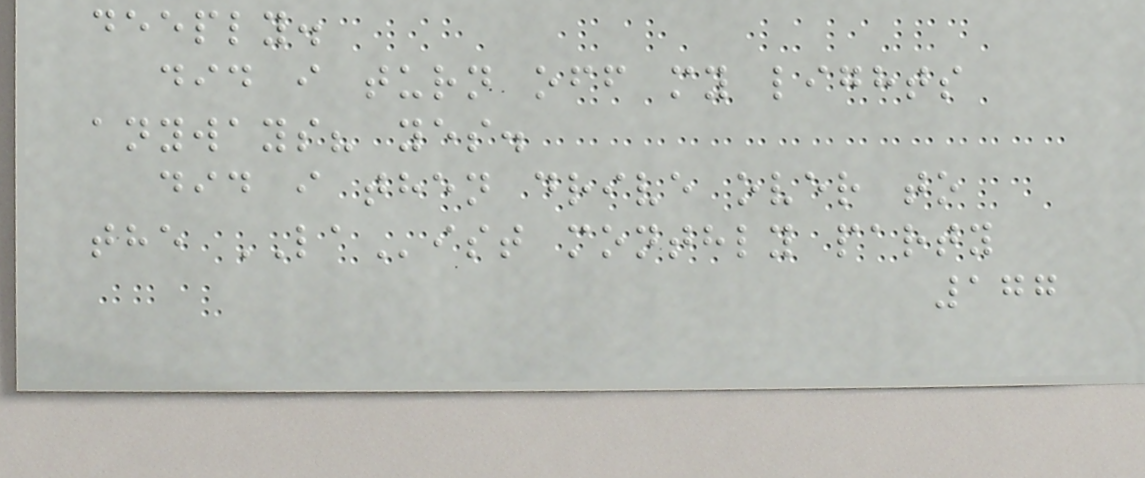deeply.
did i turn off my lights
anyways? yes.
did i then drive over to
the LAist monthly party
177
